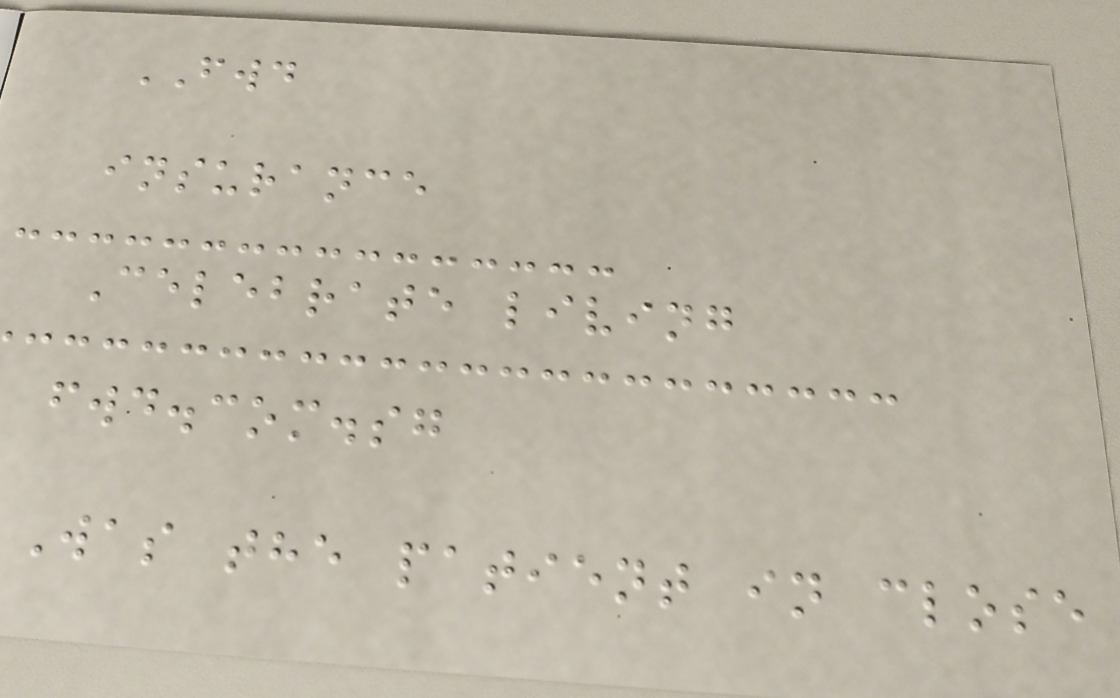FWD
insurance
Celebrate living
fwd.com.sg
Was the patient in close
